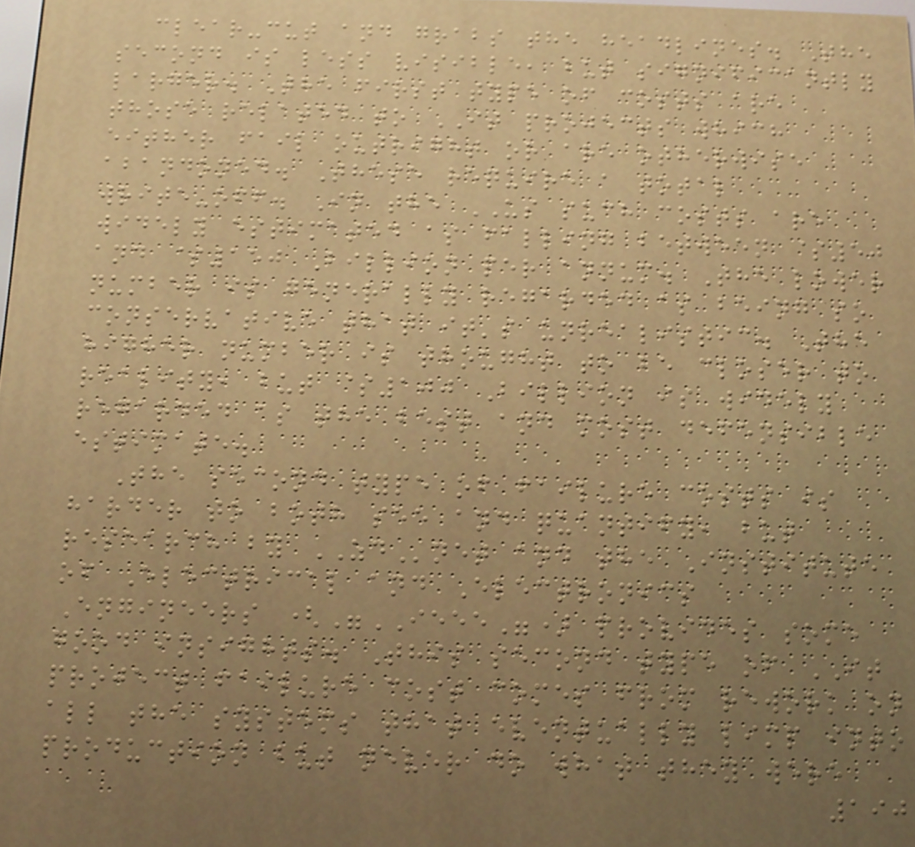clear-cut and grabs the headlines. The
second is less visible, but significantly
larger. The first type of costs are
those related to IT projects which
either fail outright or are otherwise
abandoned. These require a total
write-off. In the US such costs are
widely estimated as falling between $50
and $150 Billion per annum. The lower
number is generally regarded as being so
conservative that it's unrealistic. The
higher number is thought to be closer to
reality, but $100 Billion is widely
regarded as the best and most defensible
estimate.
The second type of failure costs is
harder to both see and quantify, but
research by ZDnet and the Institute
of Electrical and Electronics
Engineers ("IEEE") provides some
good insights. This second type of IT
project failure cost comes from rework on
all the systems that eventually limp into
production but never do what they were
190
